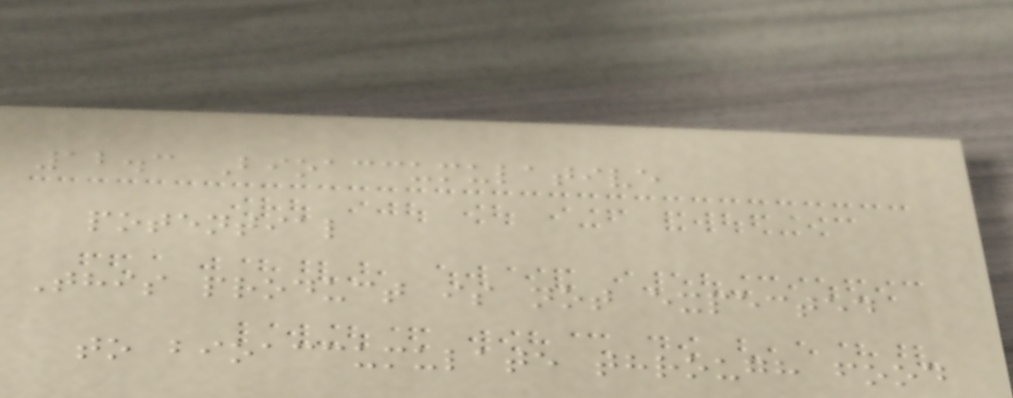12.3 Bioaccumulative
potential
This product is not expected
to bioaccumulate through food
